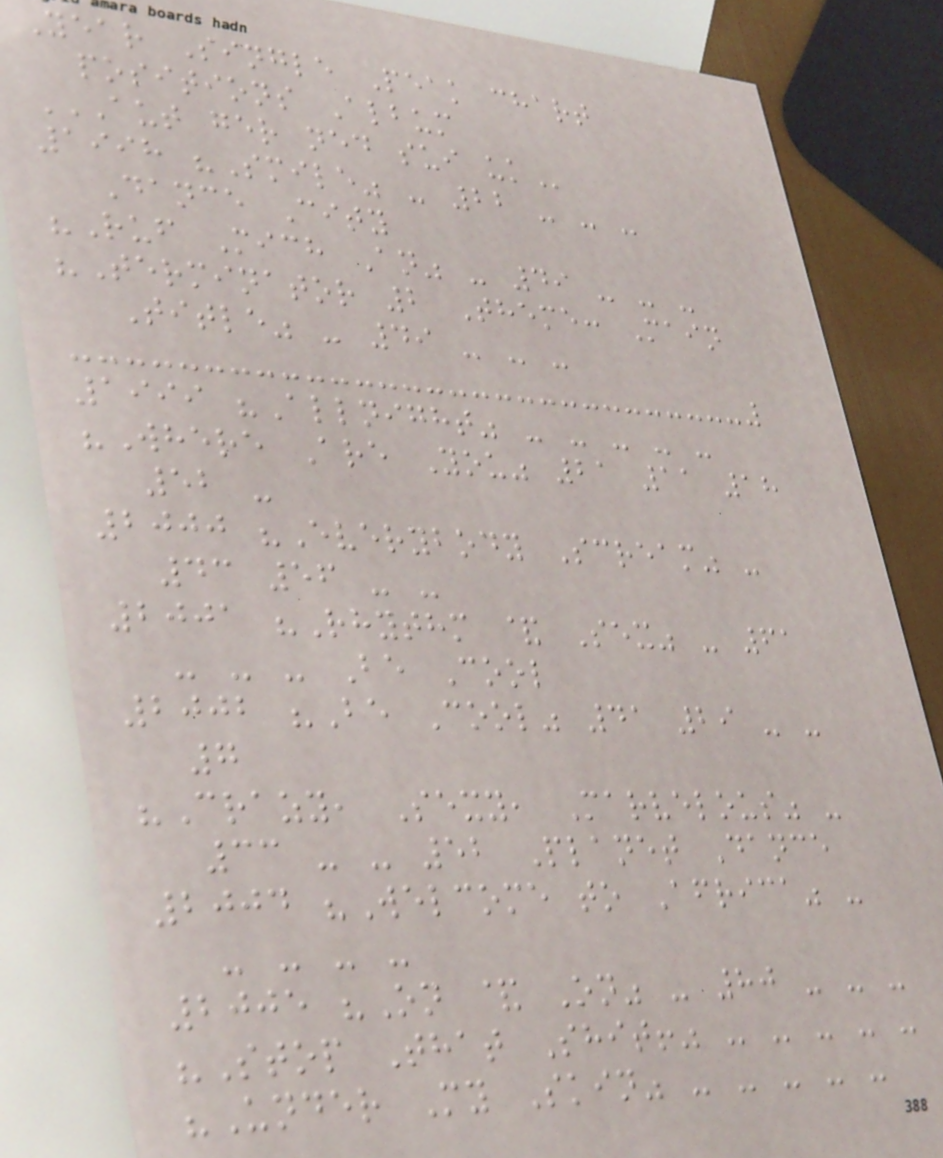Year Single Peak chart
positions Album
AUT GER NED SUI UK
1998 "Smile" - 22 - - -
Dance City
"Ruf Mich An" - 49 - - -
"Terminator 2 Theme: Main
Title" - 49 - - -
1999 "Allnight" - - - - -
"Where Are You" 21 11 18
52 -
2000 "Everybody Scream" -
43 56 - -
2001 "Rhythm & Sex" - 61
- - - Be Cool
2002 "Be Cool" 41 29 - -
7
"Crazy, Sexy, Marvelous" -
33 - - 52 Planet Dance
2004 "Welcome to Africa" -
- - - -
2005 "On & On" - 80 - - -
"Stop That Shit!" - - - - -
"Under My Skin" - - - - -
